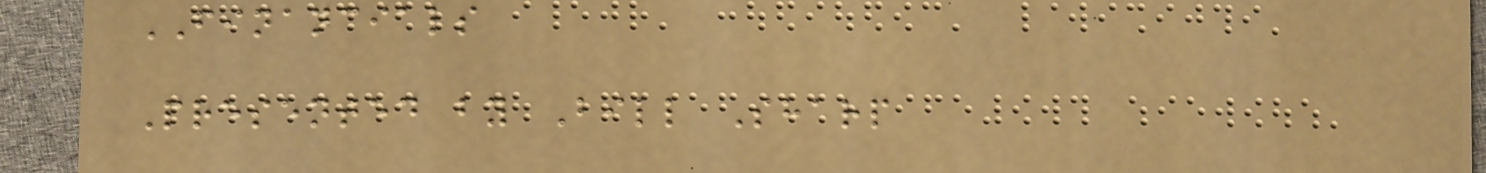FINANCIALS
Presented by Bill Sharp
